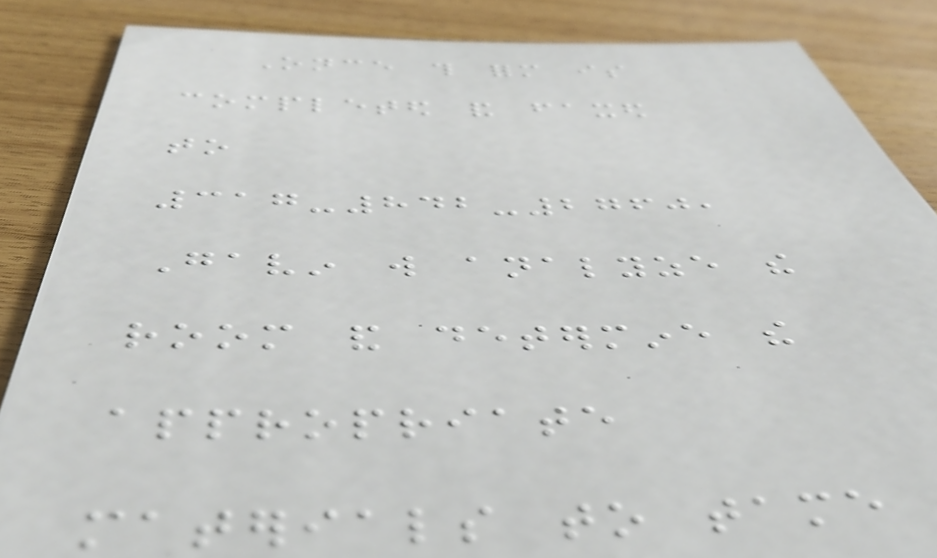Once this form is
completed and faxed
to
317-842-2760,
Gavin will analyze the
room and determine the
appropriate
materials to tame
